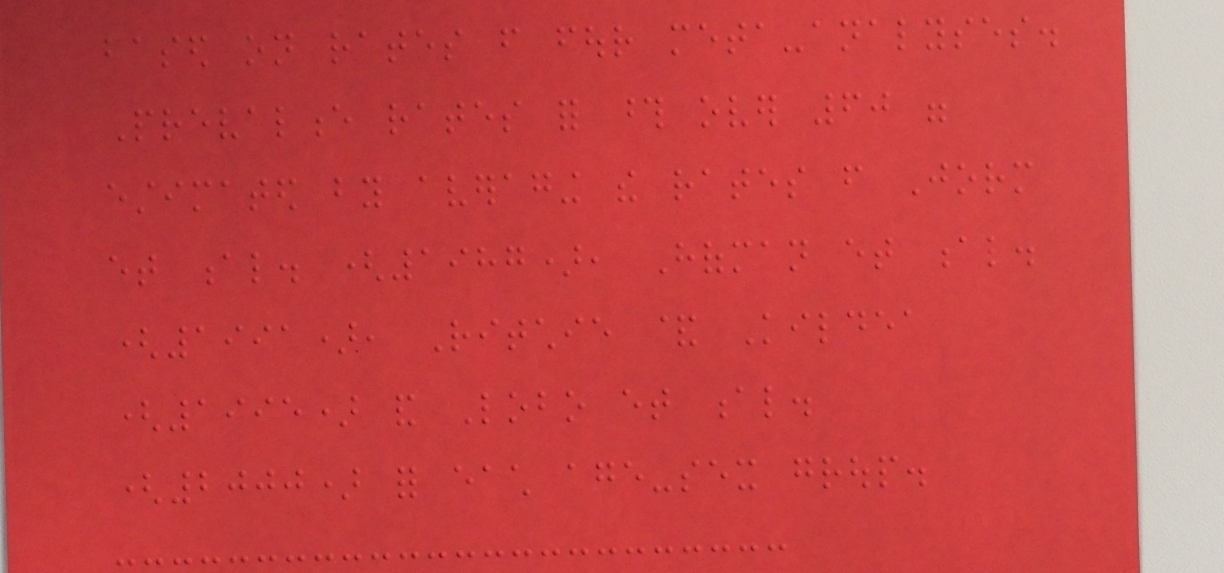based on rates from four meta-analyses.
Prevalence rates for those over 60 were
estimated by averaging the rates from Jorm
et al. (1987), Hofman et al.
(1991), Ritchie & Kildea
(1995) and Lobo et al.
(2000) for each age-sex group.
